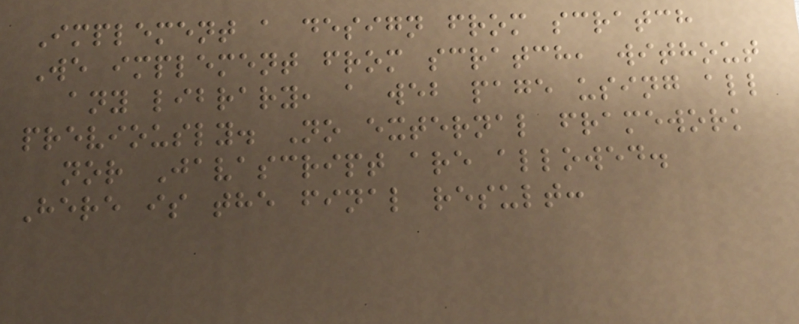Implement a design from scratch
We implement from scratch, without
any library, a web page using all
previously. No external framework
nor Javascript are allowed.
Here is the final result:
